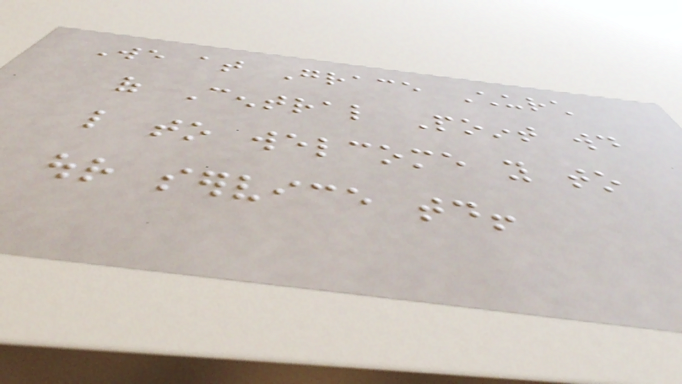We at Grace Church
of Central Point would
like to welcome you to
our service today!
